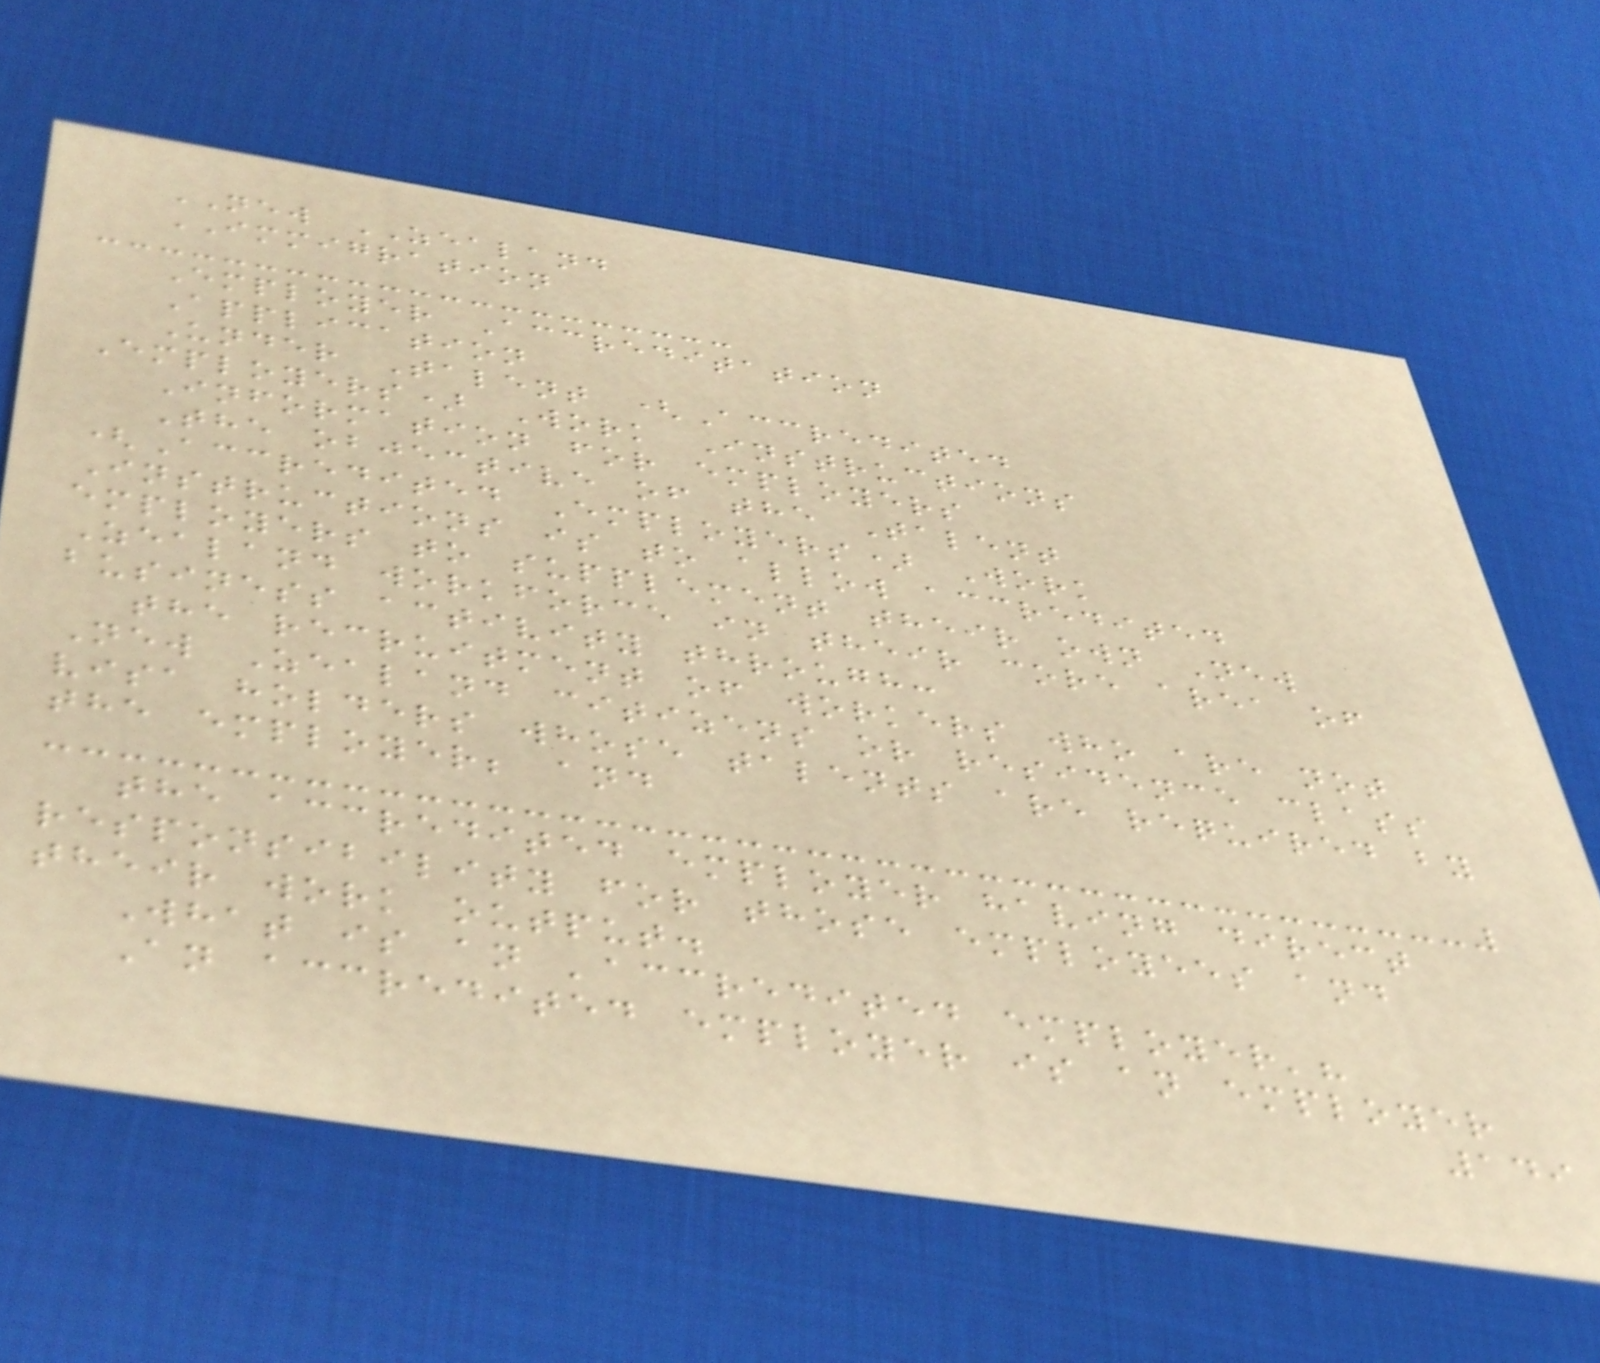NEW ZEALAND
IMMIGRATION
Employer Accreditation
Application
Under Talent (Accredited
Employers) Work Instructions
Information for employers
The objective of the Talent
(Accredited Employers) Work
Instructions is to allow accredited
employers to supplement their own New
Zealand workforce in their core area of
business activity through:
the recruitment of workers who are not
New Zealand citizens or residence class
visa holders whose talents are required by
the employer; and
the accredited employer having direct
responsibility for those employees and
their work output.
What is an 'accredited employer'?
An accredited employer is an employer
149
